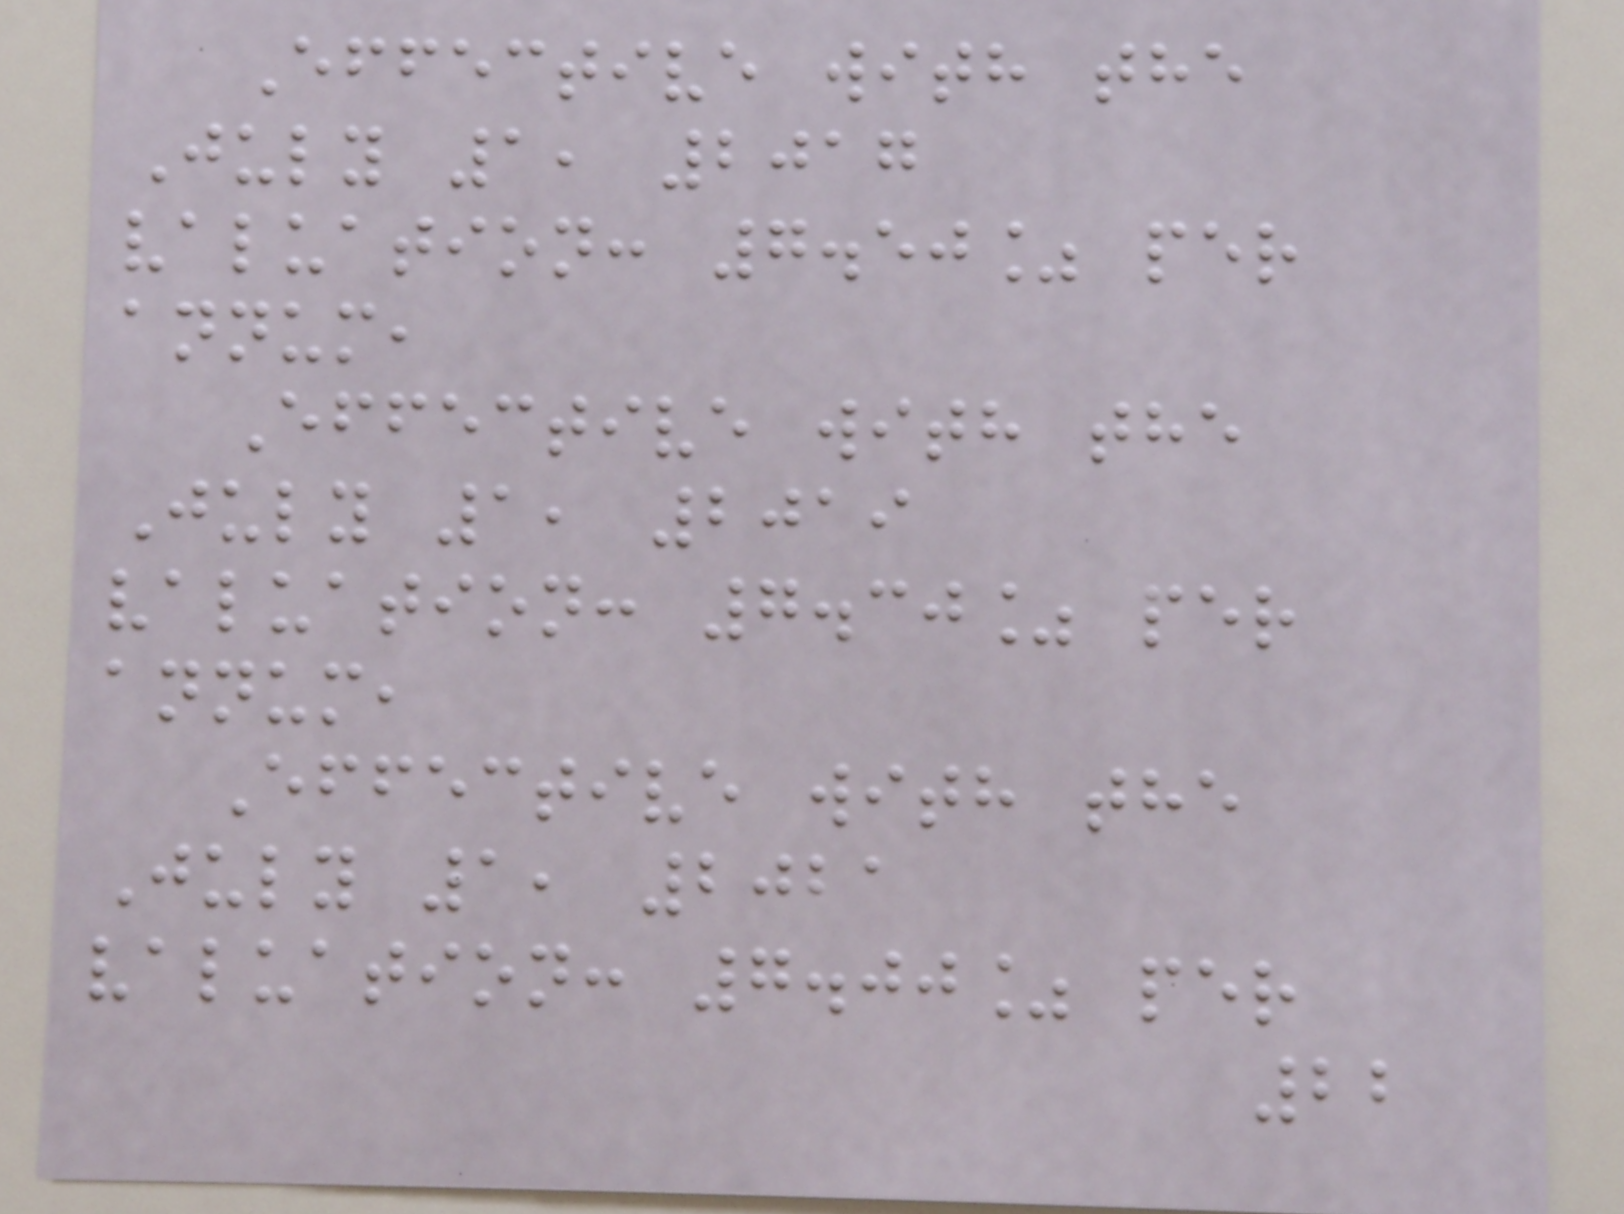Effective with the
July 1, 2017
valuation: 7.50% per
annum,
Effective with the
July 1, 2019
valuation: 7.30% per
annum,
Effective with the
July 1, 2021
valuation: 7.00% per
22
